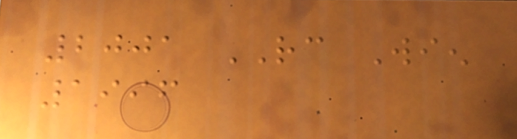2001 RC Wien
1996
